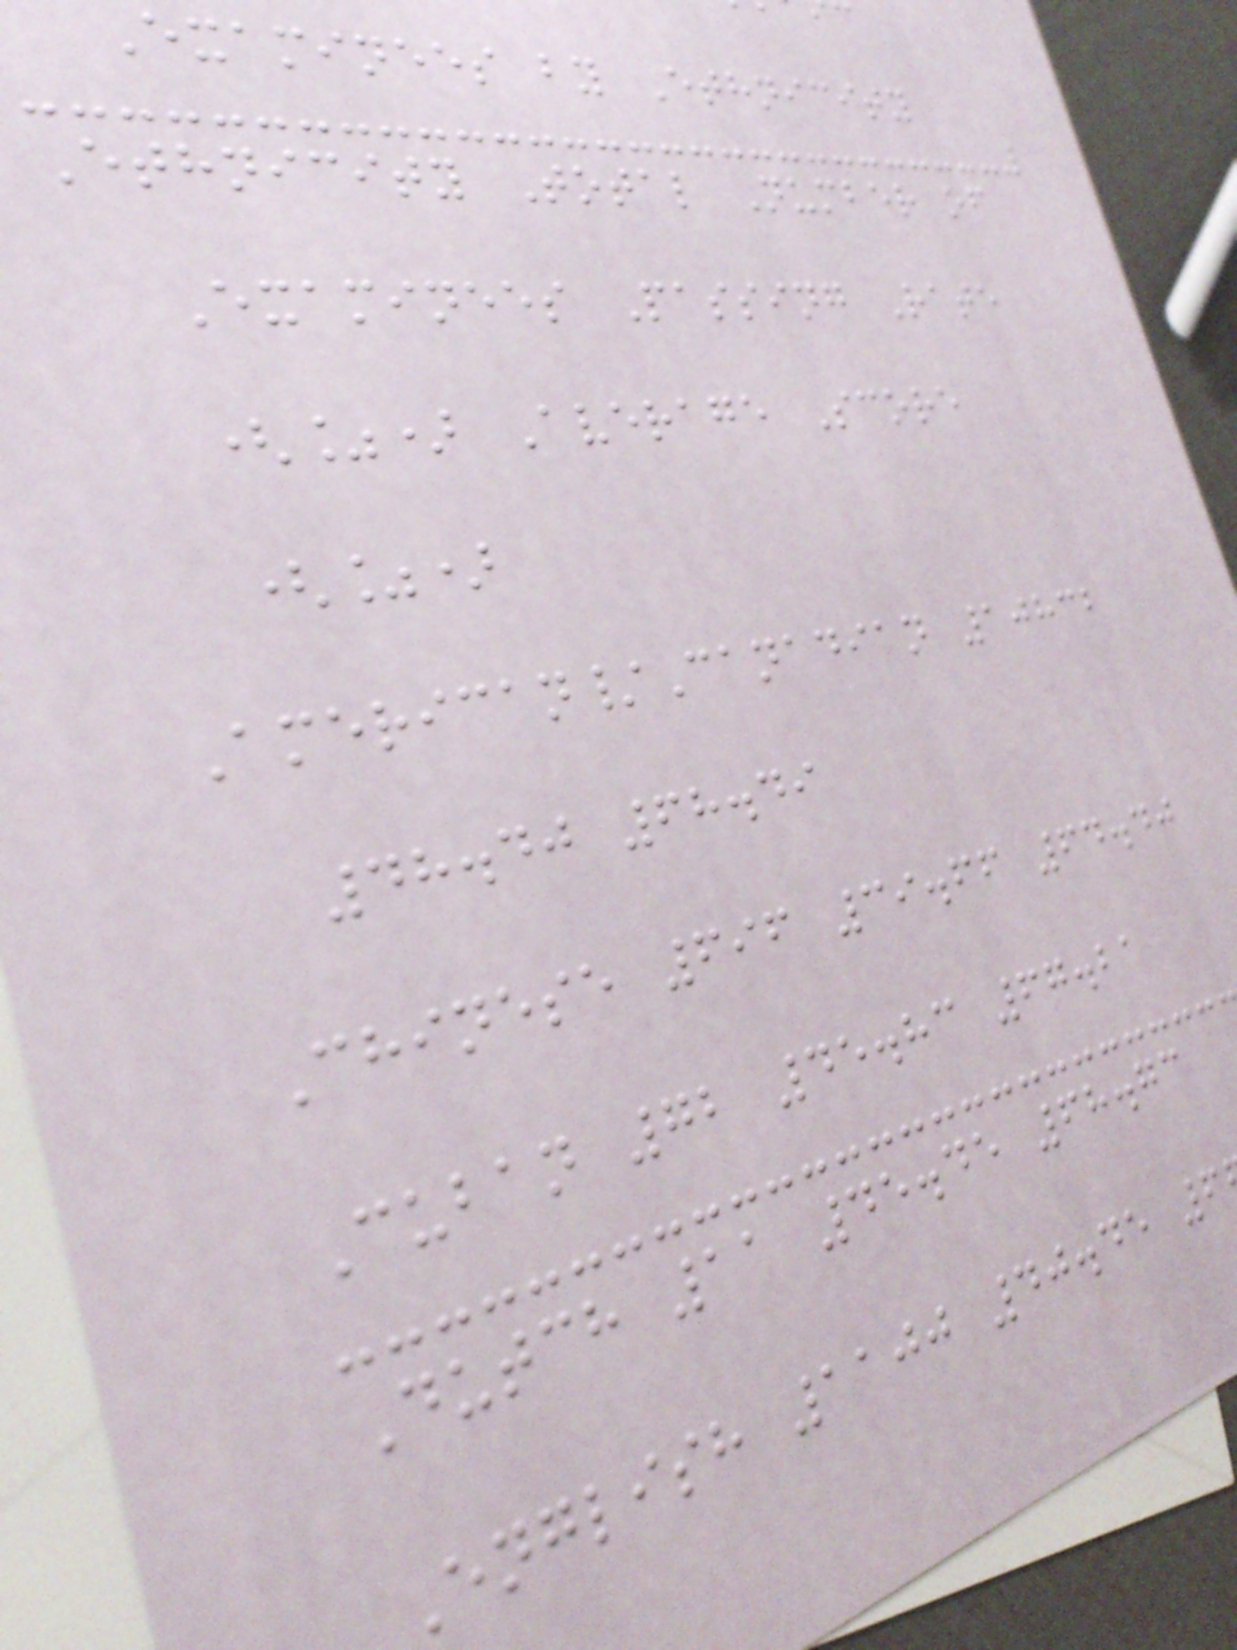Examinees by Ethnicity
Ethnicity Total Number of
Examinees Passing Rate
(%) Average Score
(%)
American/Canadian 10832
48.40 68.49
Chinese 696 39.66 64.40
Cuban 72 45.83 67.21
Dutch 11 45.45 68.73
English 1100 40.45 6
